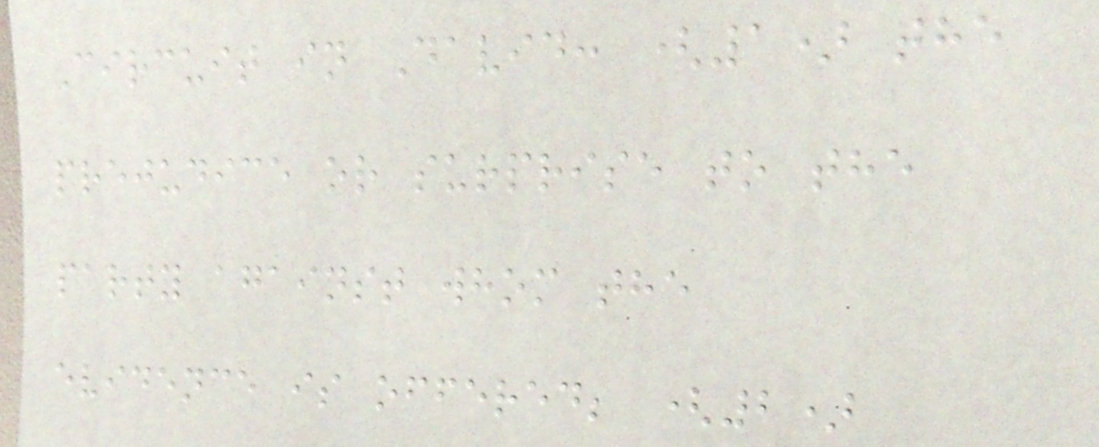Circuit in David: (1) the
prejudice or surprise to the
party against whom the
evidence is offered; (2)
